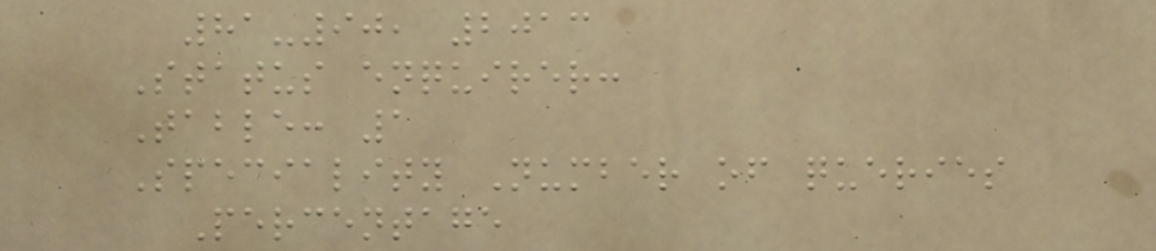81-90, 2013
Status enquirer:
Table: 1
Speciality Number of queries
Percentage
